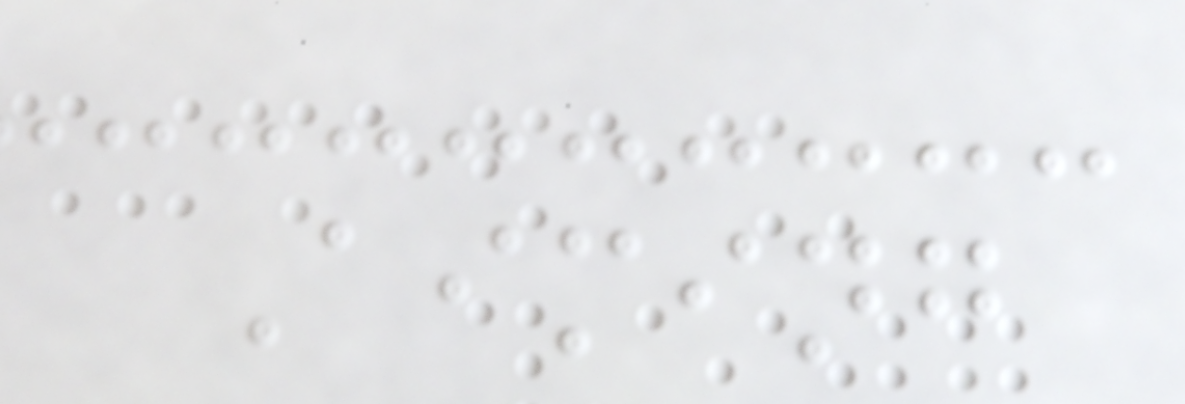Aiming
